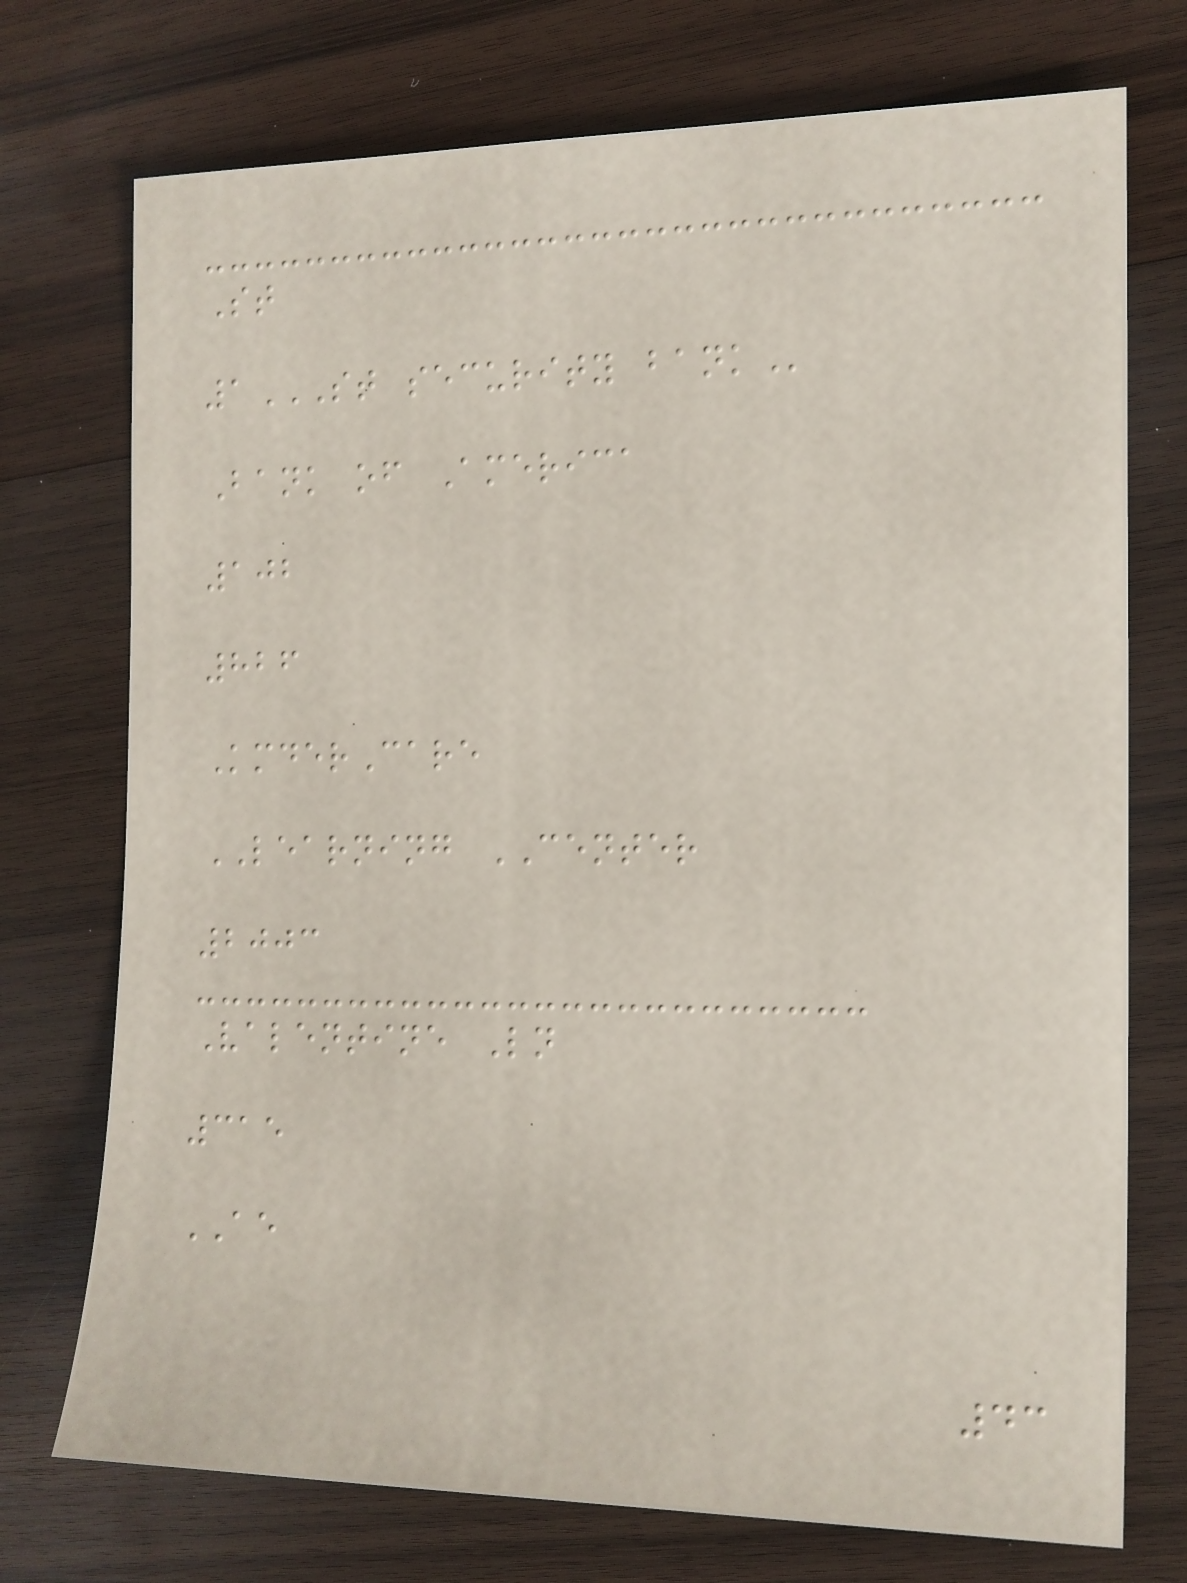St
1ST SECURITY BANK
Bank of America
102
826
KmderCare
LEARNING CENTER
2003
Valentine Ln
315
AE
43
